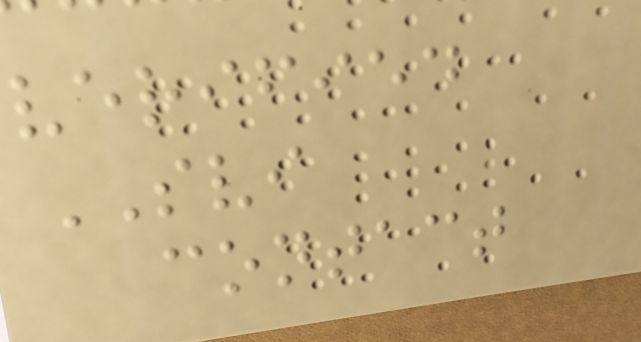verified
SVI
contact
